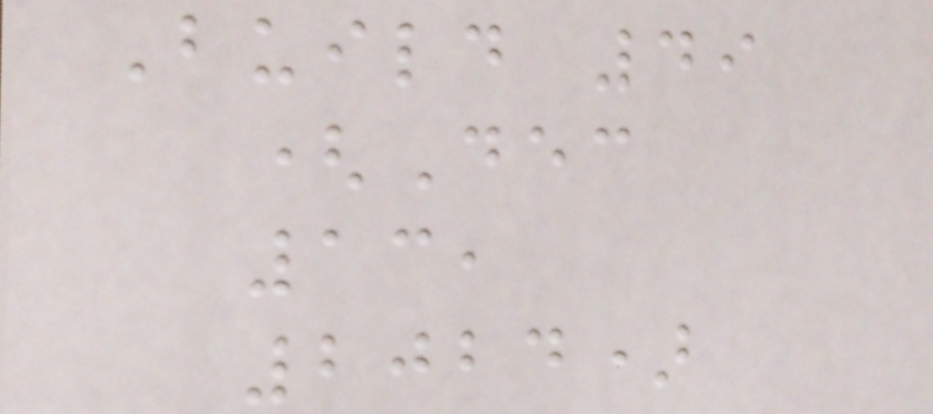Build 49
(Dec
13,
2024)
